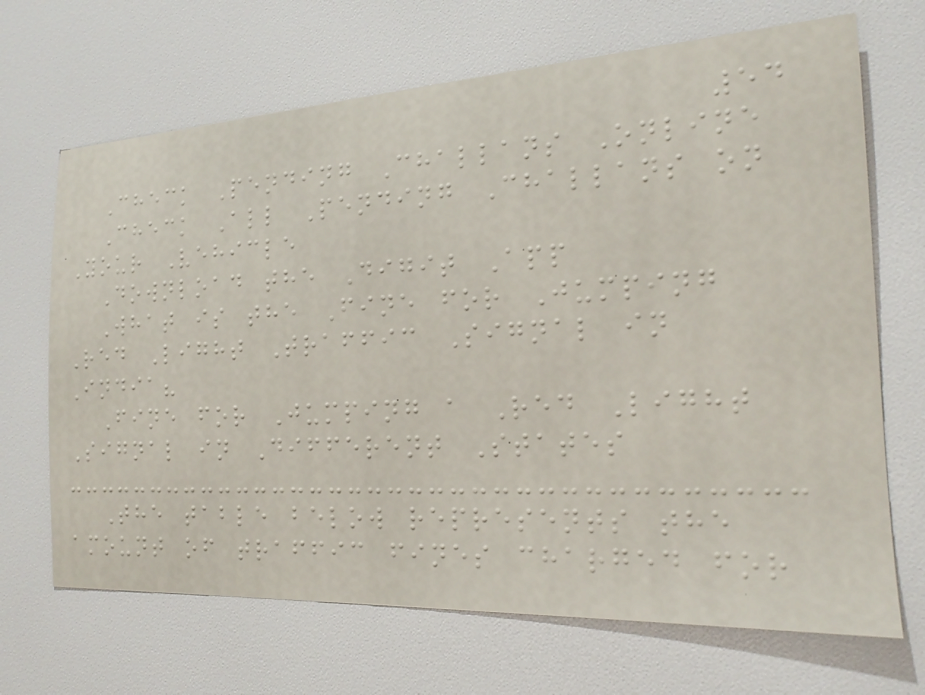54
Check Pending Challans Online
Check All Pending Challans on
Your Vehicle
Download the Digit App
What is the Fine for Jumping
Red Light Traffic Signal in
India?
Fine for Jumping a Red Light
Signal in Different States
The table below represents the
amount of traffic fines charged for
